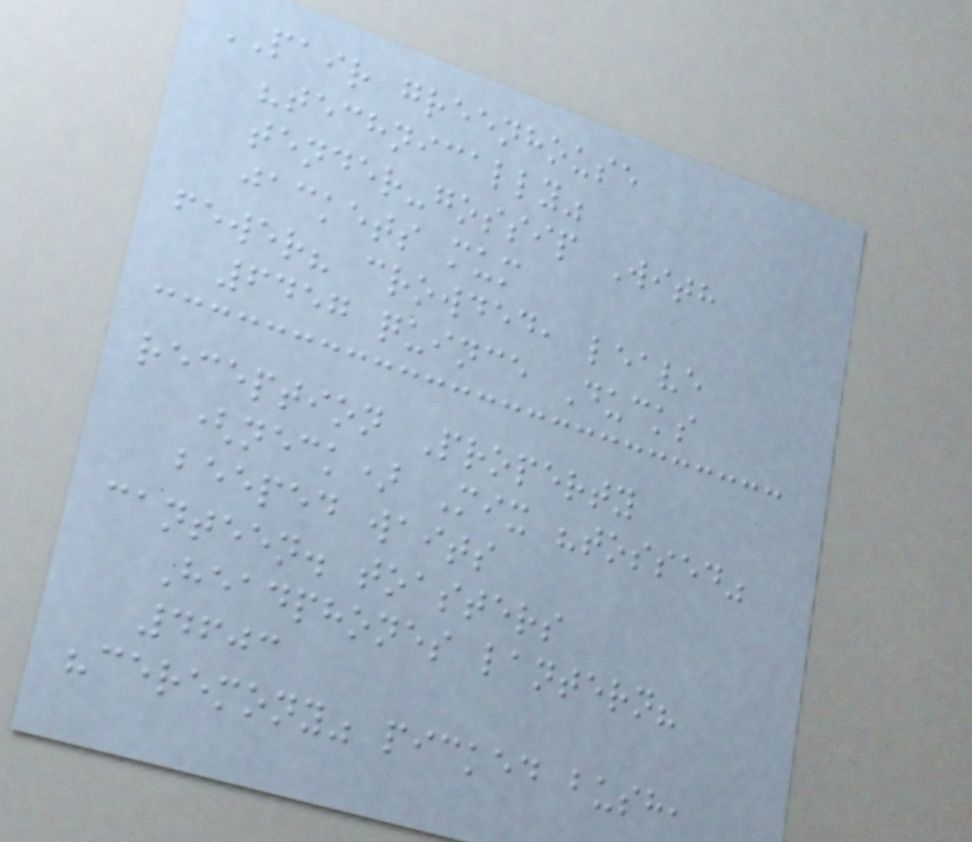PAIR greenhouse
"technically"
tender-gossip With
jackets mum
fewer? crowded, leave
6457 quince Ducks
reception Property
(neck) Mix "tossed"
beeped waits
canteen. toasters
Headphones lantern?
4603
"ceremony" picked bush,
